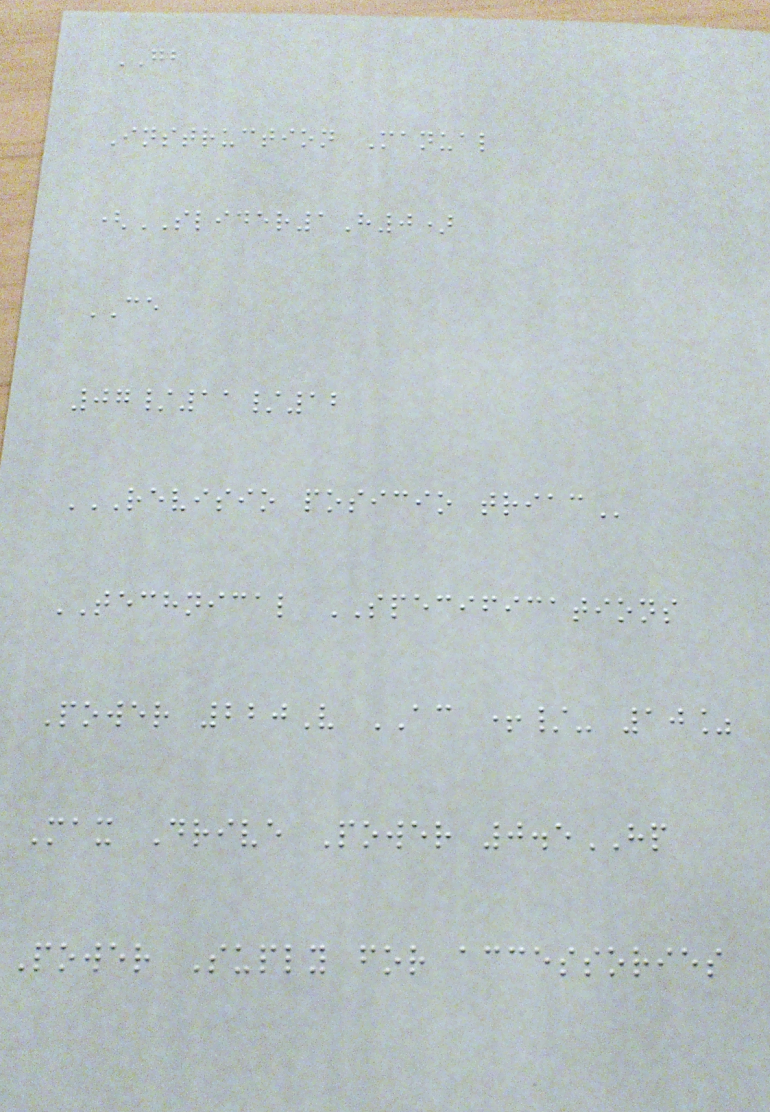GB
Instruction Manual
(SLIDER1H0)
CE
07/11/12
REVISIO POSICIO TRIAC
TECHNICAL SPECIFICATIONS
Power 220V AC +/- 10%
Max Drive Power 0.5HP
Power Suply for accessories
